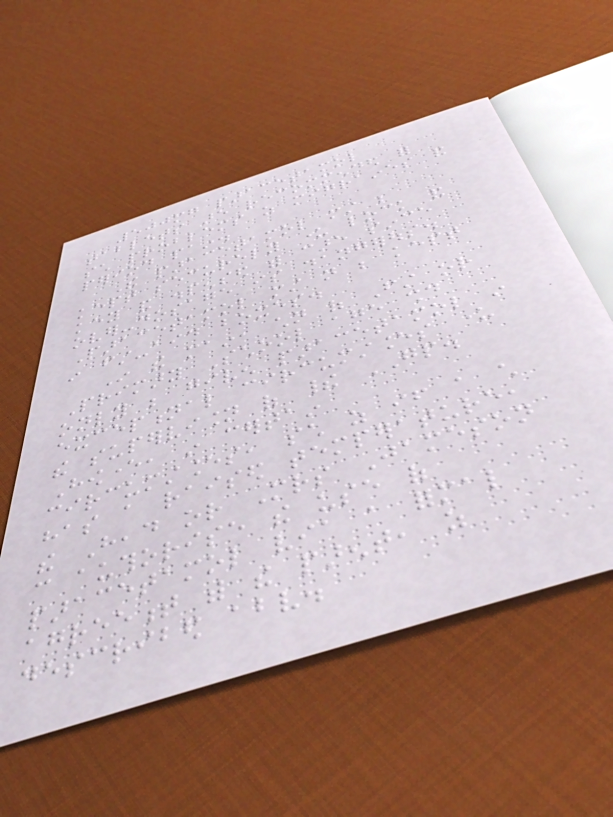500mg paracetamol
tablets are recommended for
such problems as migraines and
period pain.
The paracetamol must be
kept securely under lock and
key and dispensed with care since
over-dosage is dangerous.
Paracetamol must not be kept
in first-aid boxes.
In the main, children of First or
Primary School age should
only be given paracetamol in
exceptional circumstances under
the supervision of their GP.
However, in certain
circumstances, such as if a child
has a raised temperature,
the Head or Mrs Jameson
can authorise the use of
paracetamol via a formal
agreement with the parent, as
described above.
